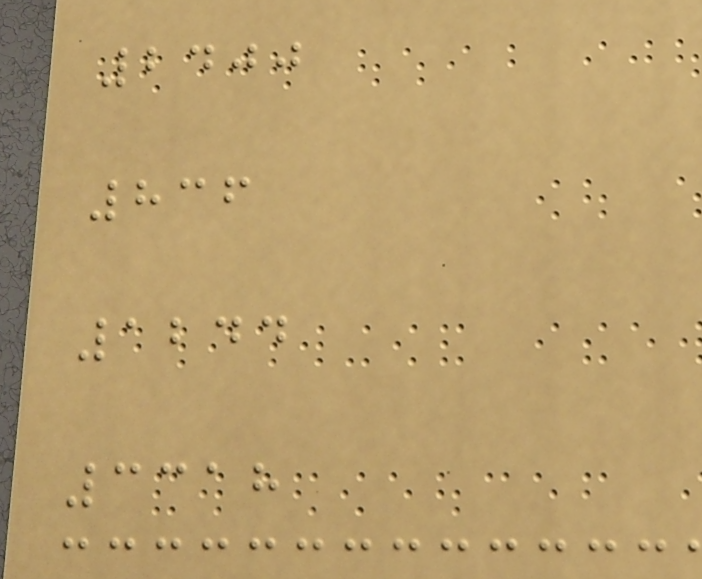2400
836
1244
3318
